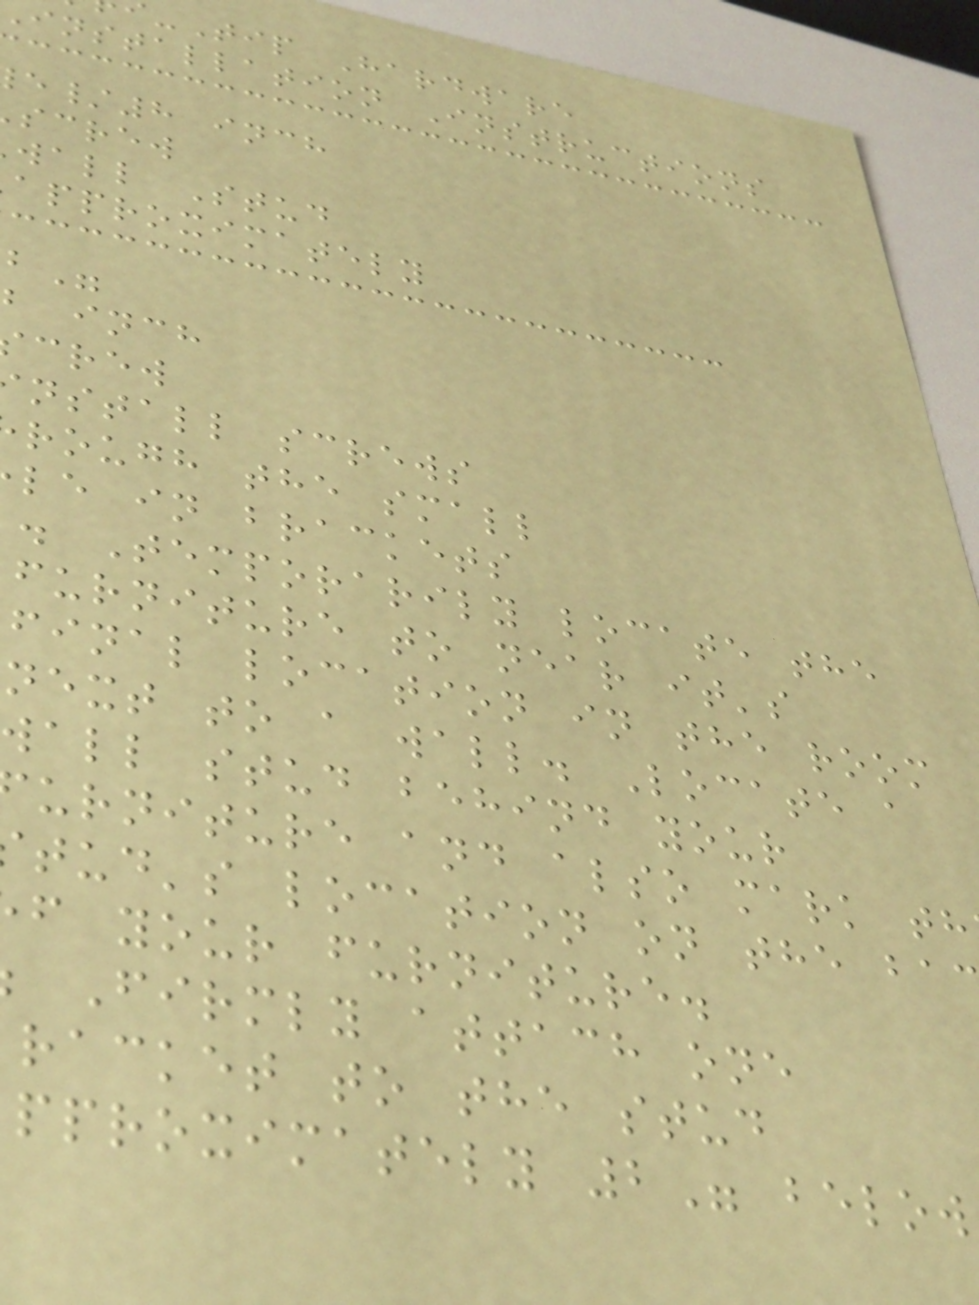-Tip Hardware
installation Instructions
/8 inch
screw
wall Stud
approximately
b inch
crew
nstall screws
rough the small
le in brackets
. Temporarily locate the
furniture to near it's
final location in the room
next to a wall. Locate a
wall stud behind your
urniture and also mark th
tud's location on the ba
f your furniture.
Firmly attach one
racket to the stud
pproximately 2" below
